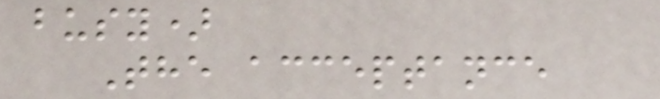busy)
The acceptance
